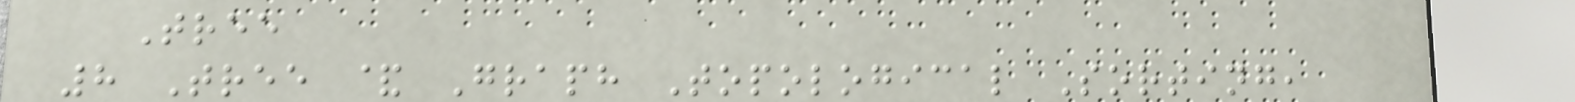Tree
8 Tree & Graph Topological Sorting,
